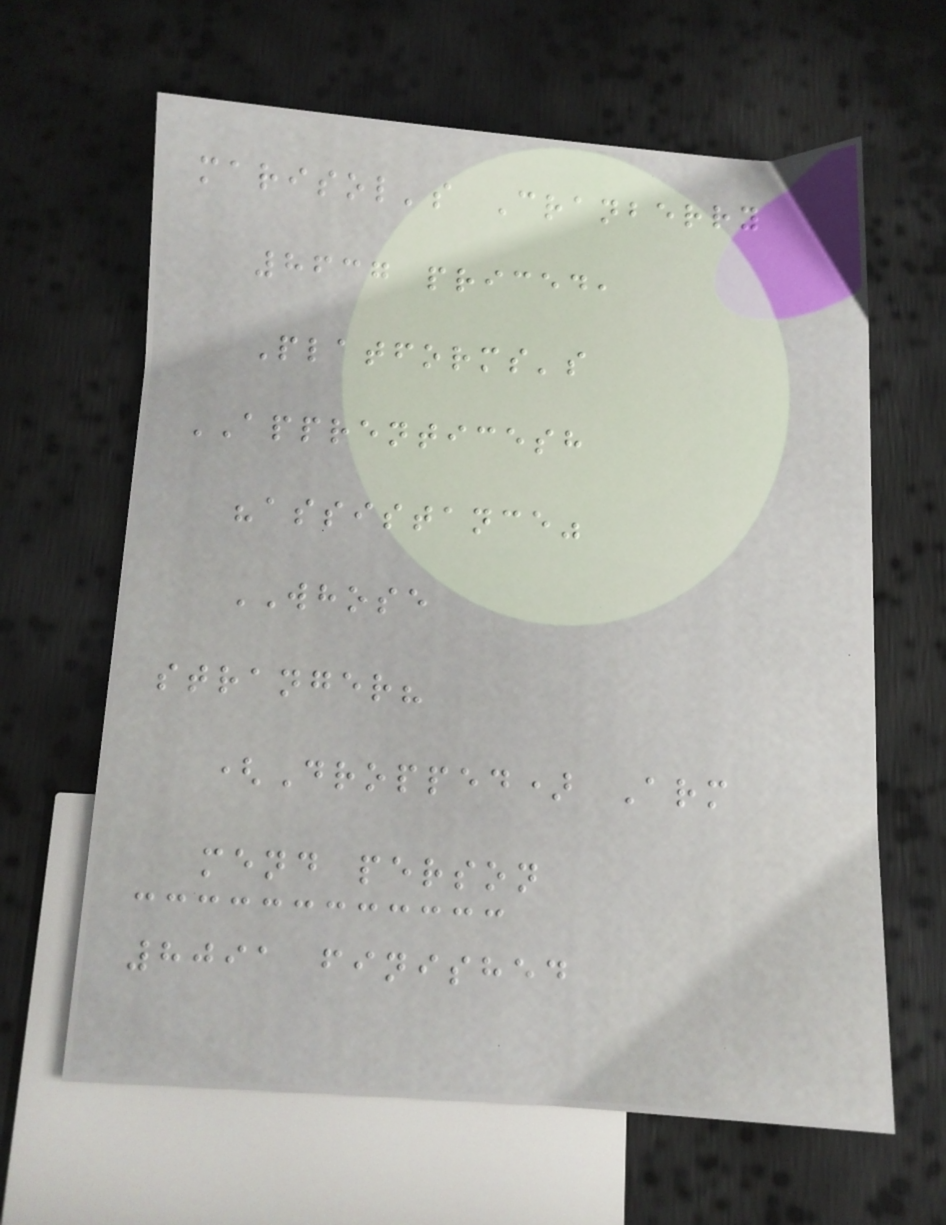marisol's Cranberry
8637 priced,
Platforms's
APPRENTICESH
"assistance"
WHOSE
stranger?
(Dropped) Arm
mend person
8091 finished
